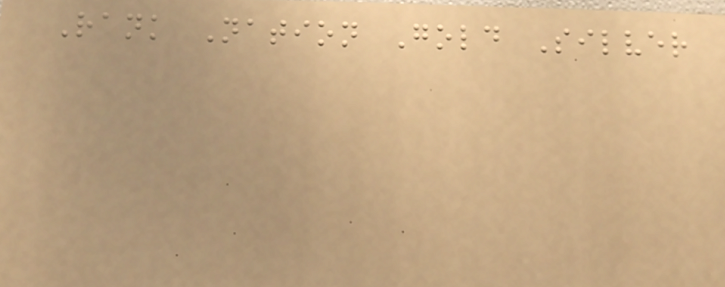Rank Nation Gold Silver
